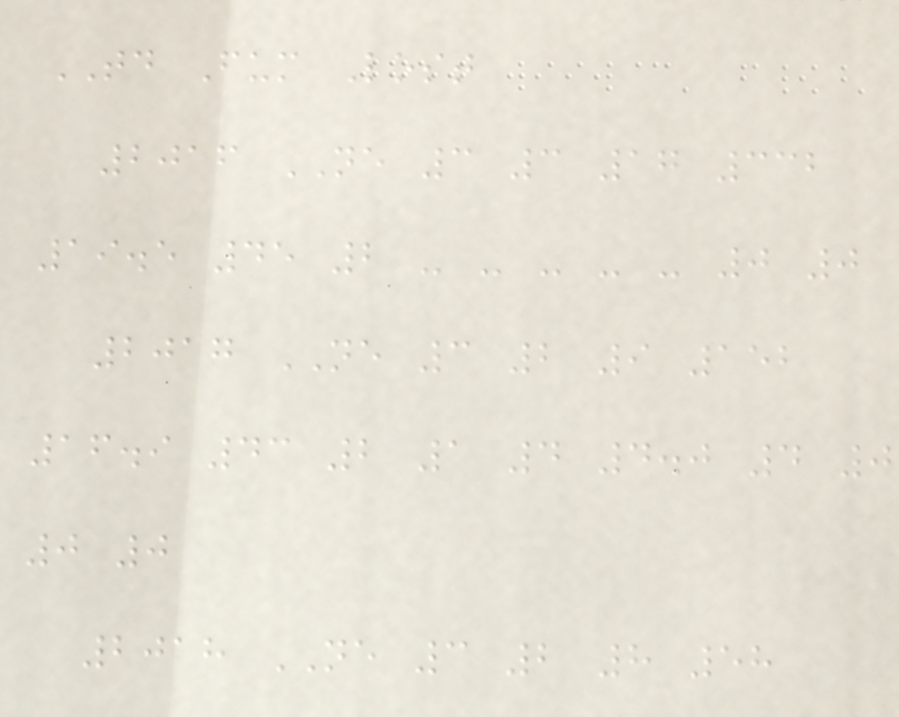TD Fum Lost
2016 NE 3 3 17 332
19.5 45 2 - - - - - 0 0
2017 NE 3 2 9 152
16.9 43 2 1 4 4.0 4 0
0 0
2018 NE 3 2 8 58
